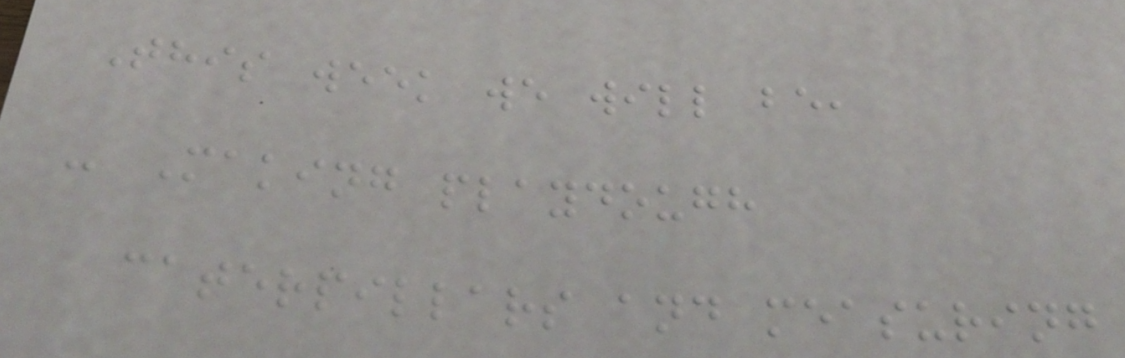This week we will be,
- Making playdough
caterpillars and measuring
